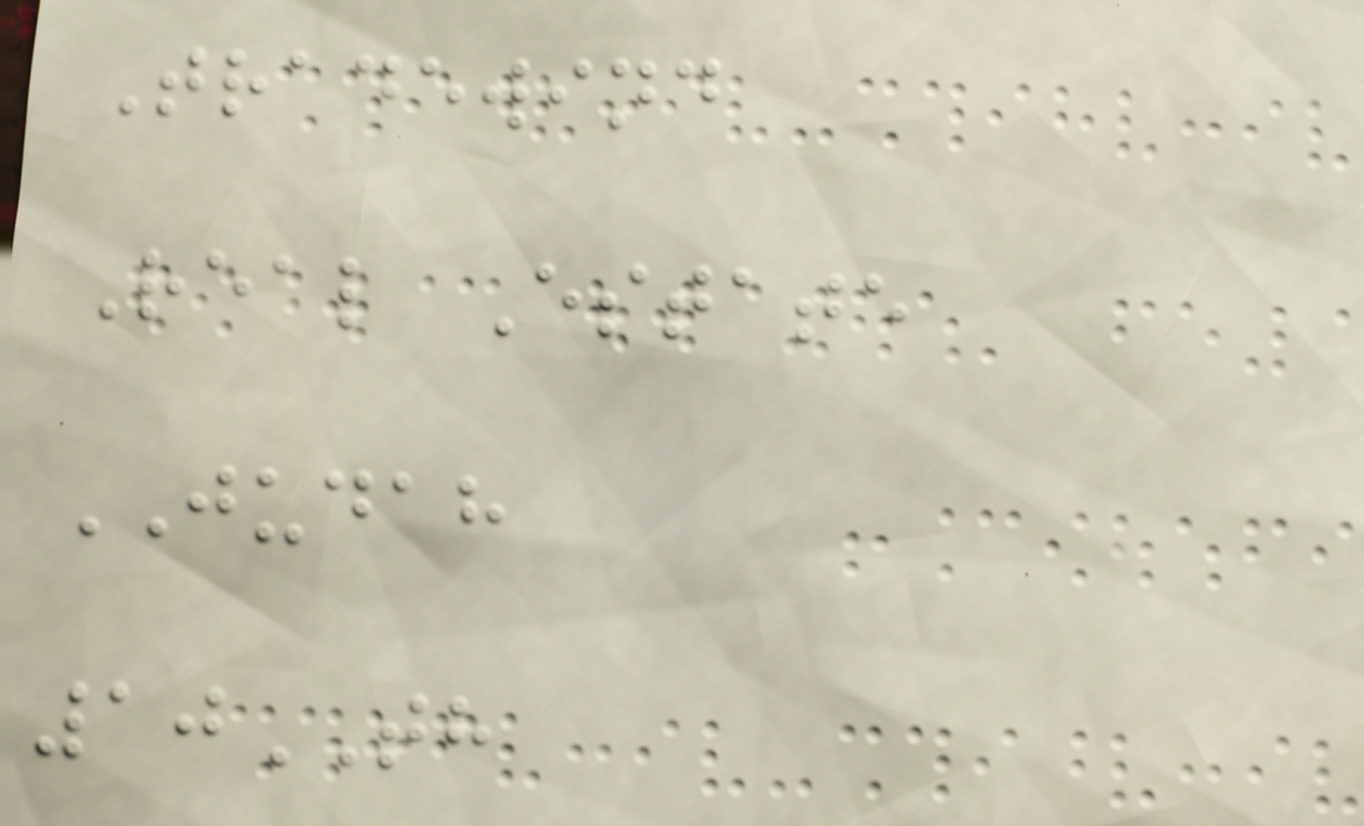Tradewind
Real Estate
JUDAH
10TH
